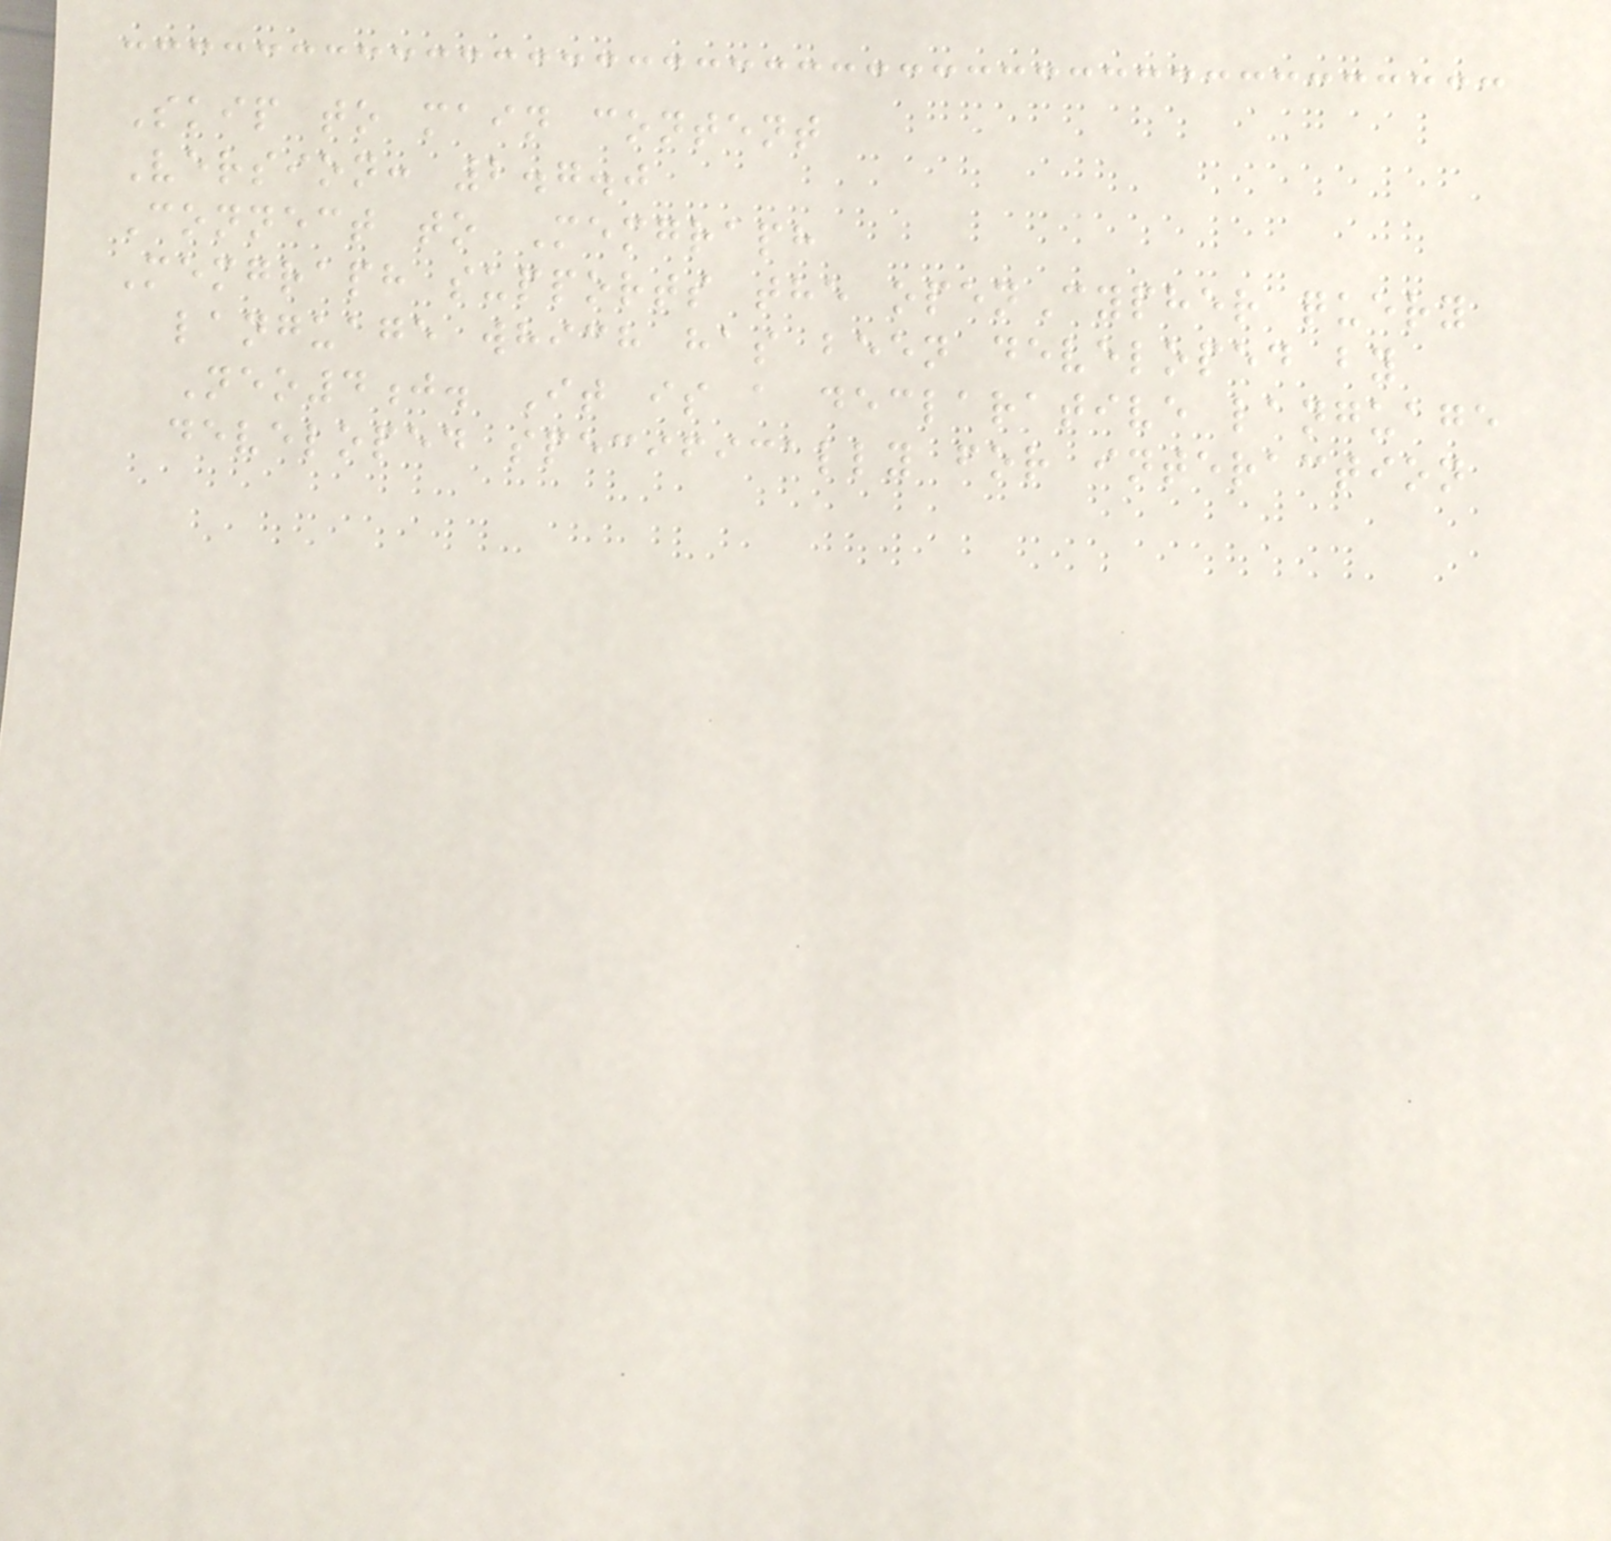Skip to main content
Version: 2.7.0
Connect to Memgraph
Memgraph supports the openCypher query
language which has been developed by
Neo4j. It is a declarative language
developed specifically for interaction
